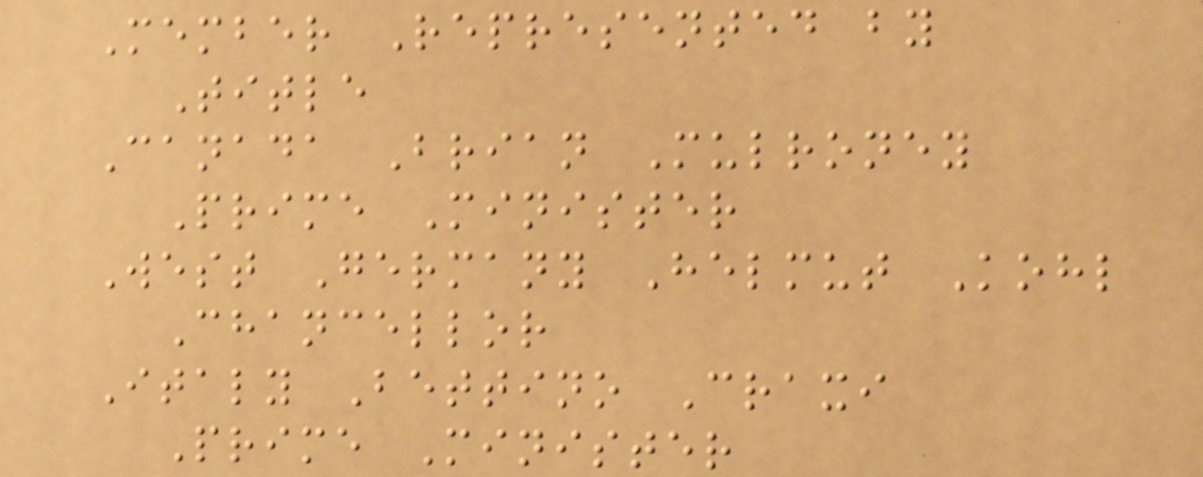Member Represented by
Title
Canada Brian Mulroney
Prime Minister
West Germany Helmut Kohl
Chancellor
Italy Bettino Craxi
Prime Minister
